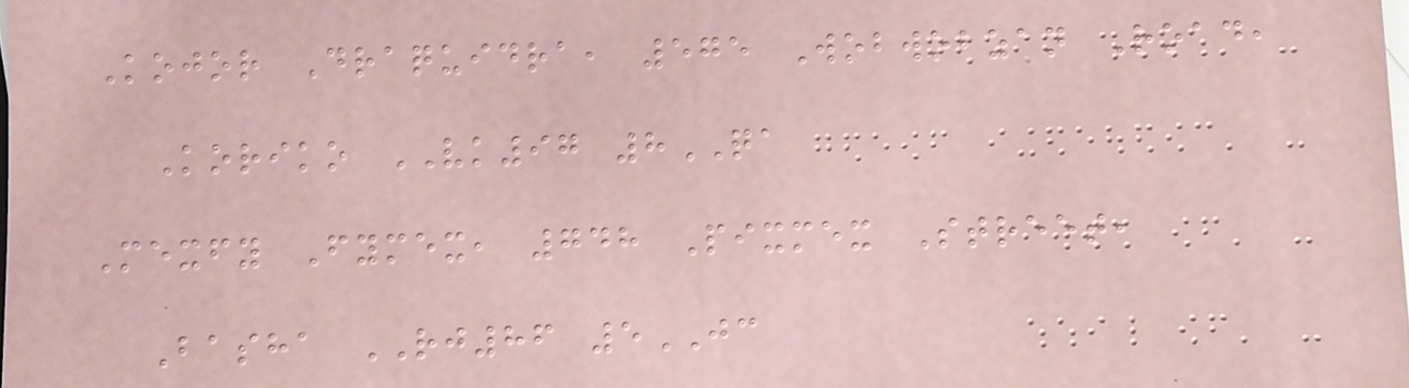Kojor Draquidra, 575 Wobwobzan Road,
Koriko VK97 8QA
Mexfy Fymex, 748 Pixmex Street,
Basha RJ86 5JC
